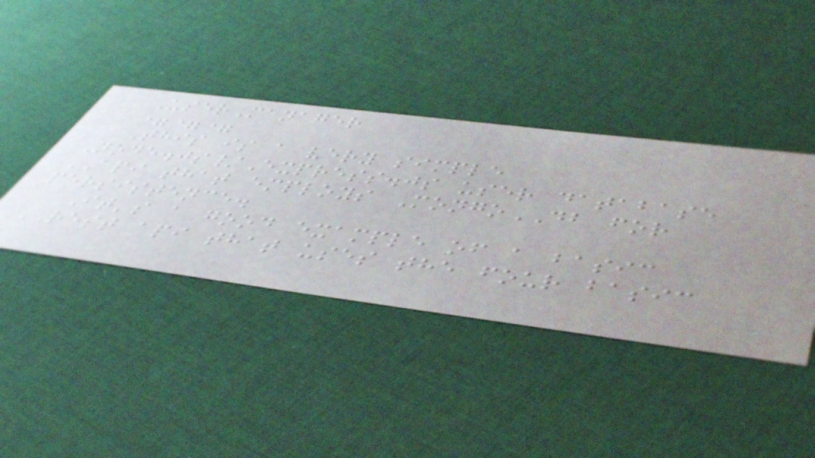UserManager
===
This is a very simple
Node.js/Express.js user database
API that employs MongoDB for
persistence.
It's a good example of a basic
REST api that uses the four basic
